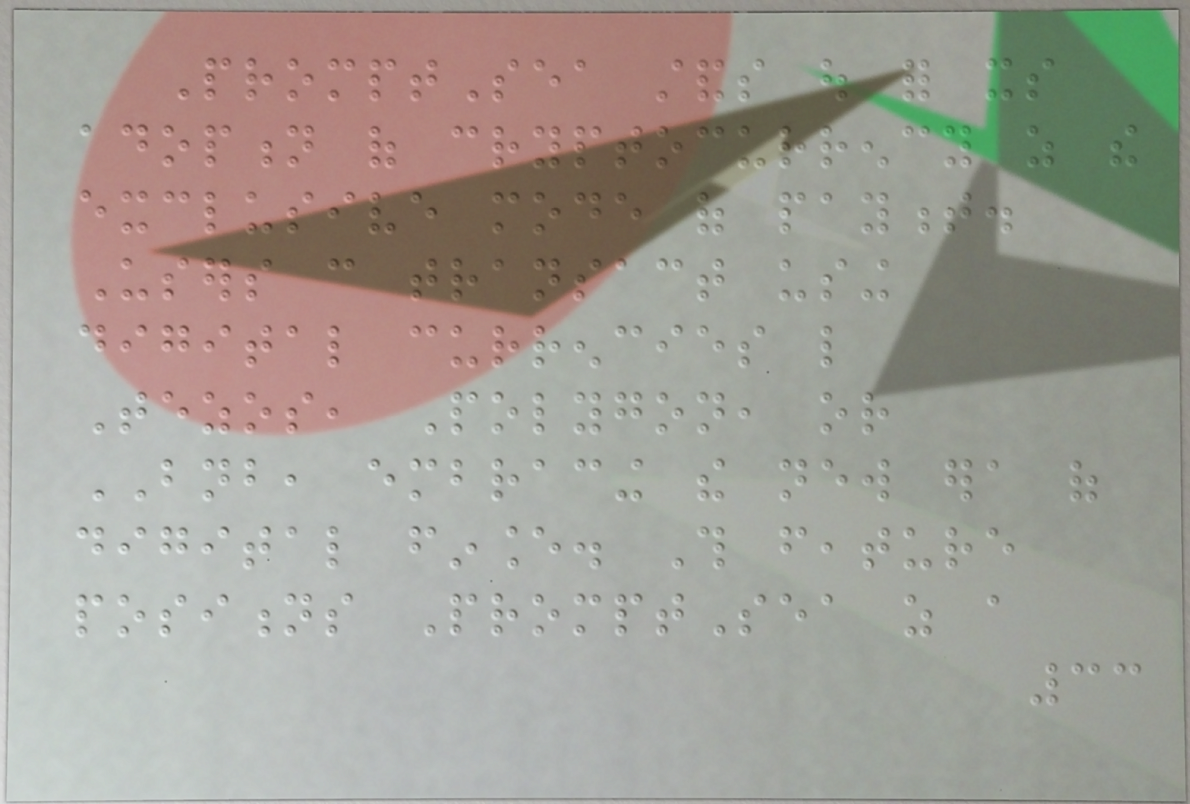PromptSea stands out for its
adoption of cryptocurrency as the
exclusive mode of payment.
Users can transact using
digital currencies like
Tezos, Polygon, or
BNB, embracing the new era of
digital finance. This feature
positions PromptSea as a
33
